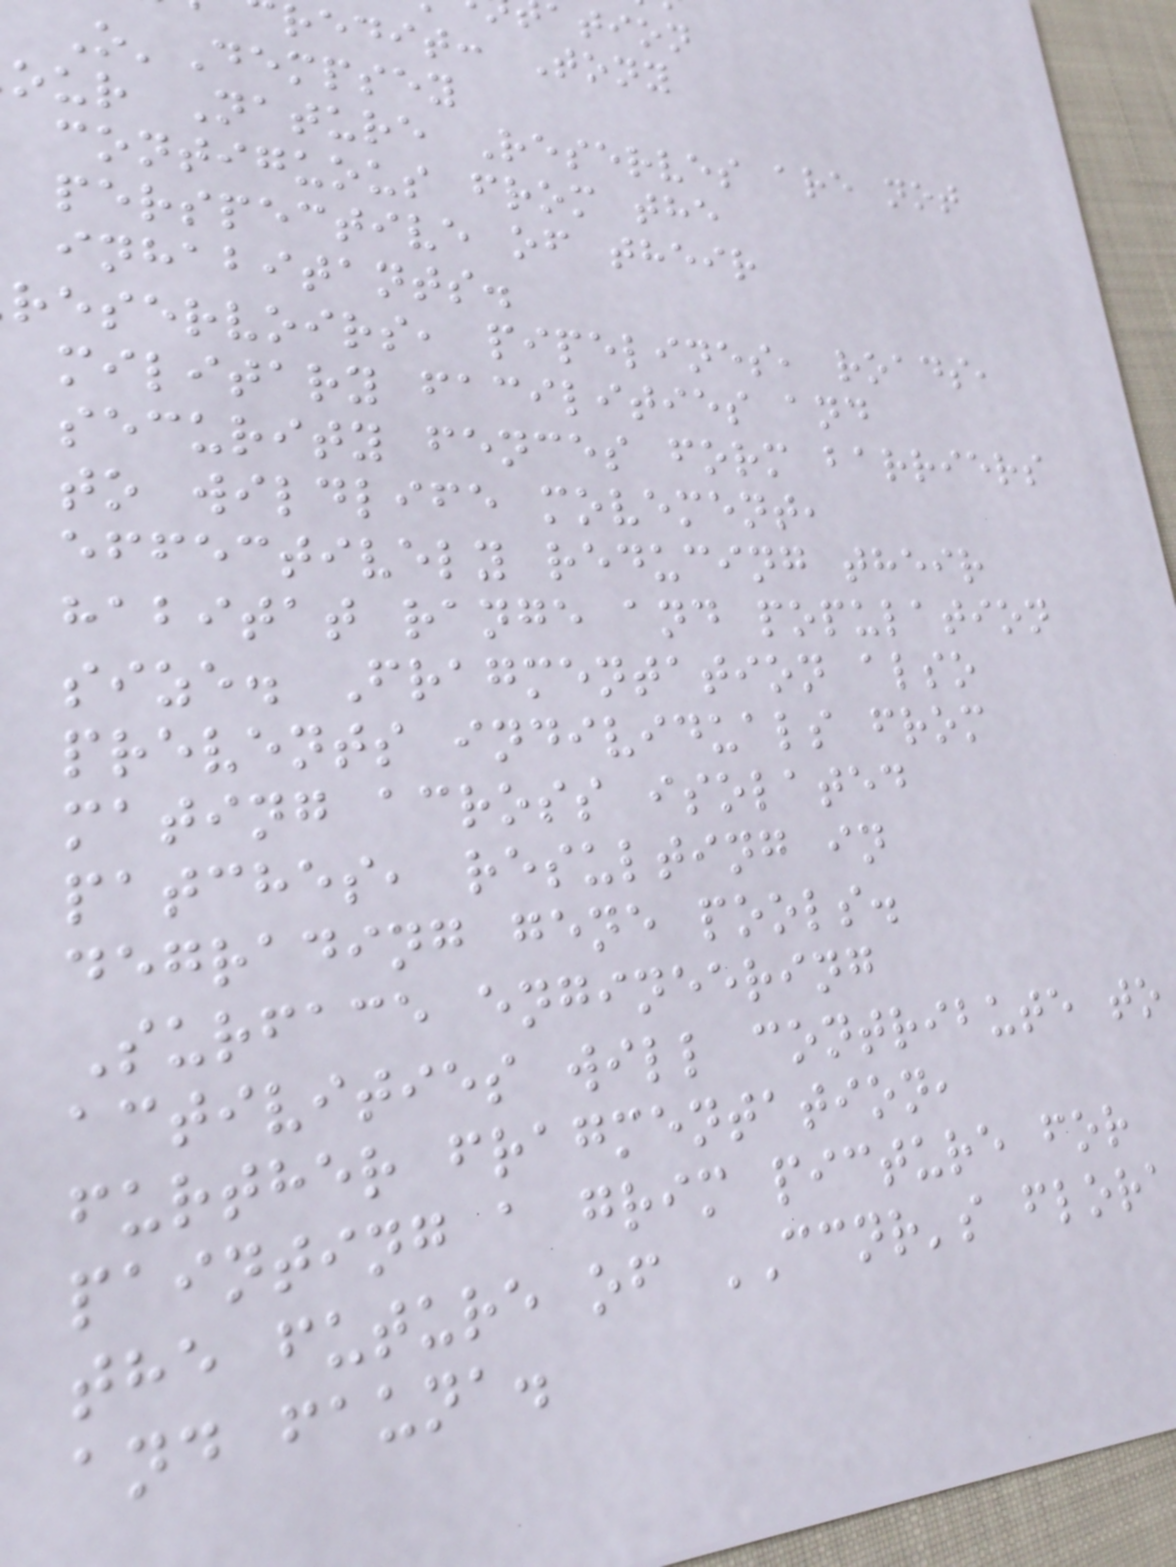redit: Tony
O'Dempsey
our Nature Reserves are not
contiguous from the
perspective of their
inhabitants.
reservoirs, pipelines, roads,
military facilities and
security fences form barriers
to wildlife movement,
effectively reducing their
habitat range and population
size. Fragmentation also
prevents individuals from
mating across isolated
patches, resulting in
degrading gene pools.
Surface engineering
activities will contribute to
further fragmentation,
painting a grim picture for
the future of CCNR's flora
and fauna.
